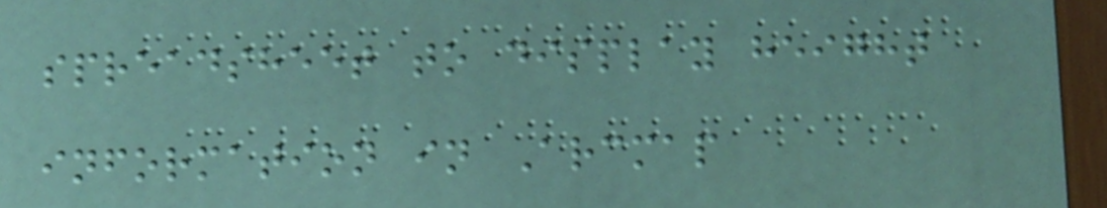spreadsheet to display height
information in Arcmap
